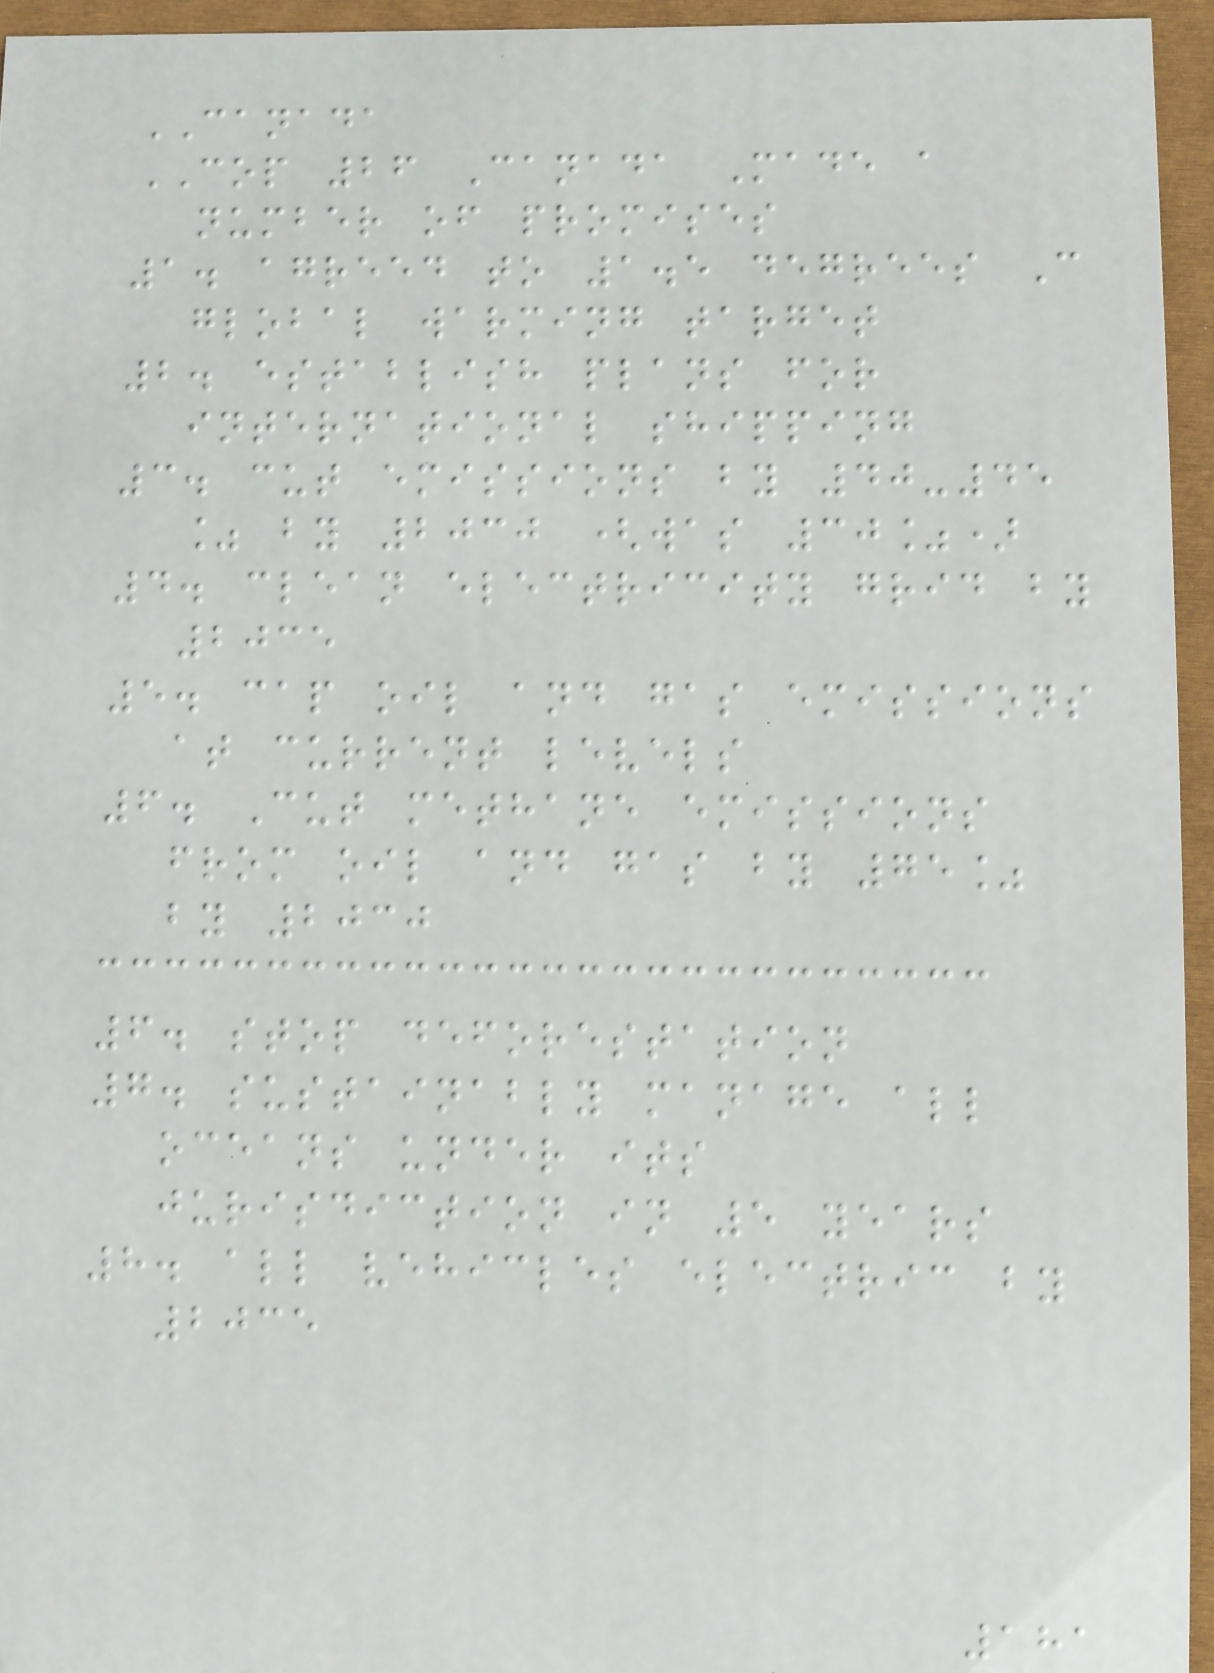CANADA
COP 26 Canada Made a
number of promises
1. agreed to 1.5 degrees C
global warming target
2. establish plans for
international shipping
3. cut emissions by 40-45
% by 2030 (was 30%)
4. clean electricity grid by
2035
5. cap oil and gas emissions
at current levels
6. Cut methane emissions
from oil and gas by 75%
by 2030
6. stop deforestation
7. sustainably manage all
oceans under its
jurisdiction in 5 years
8. all vehicles electric by
2035
181
